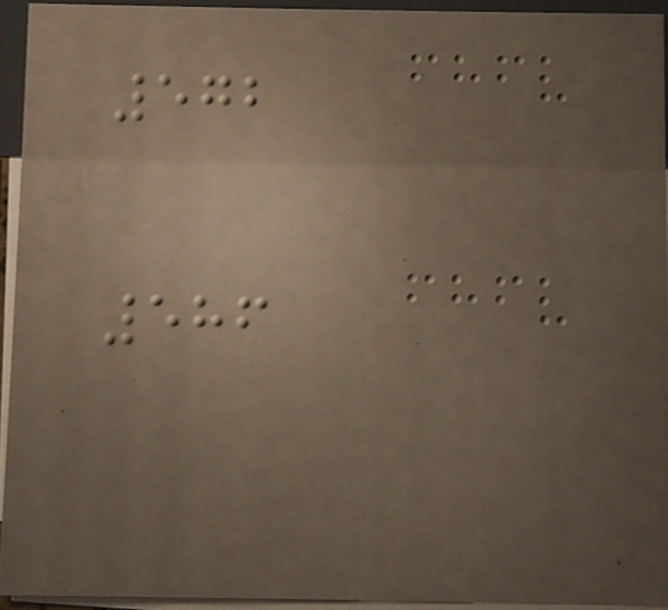572
586
